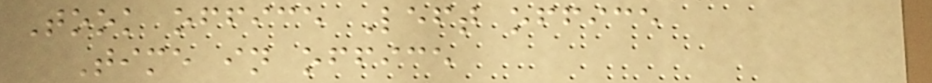Took office Left office
Time in office
